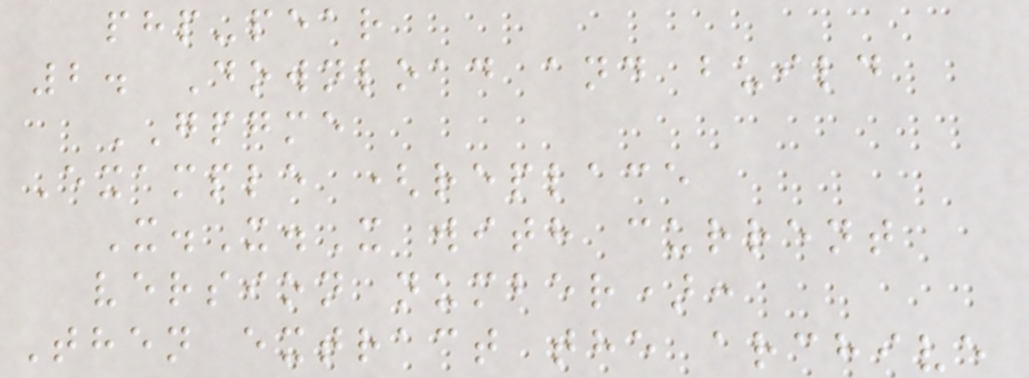php-pear
2. Download and build
GPGME
Example (replace
X.X.X with current
version number):
Then extract the archive
